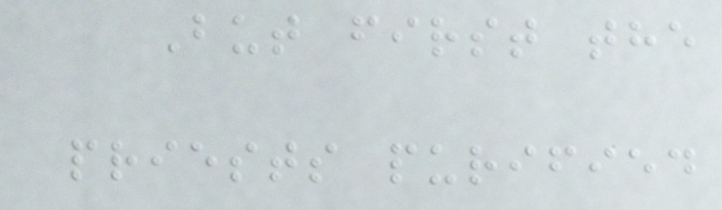But first the
priests purified
